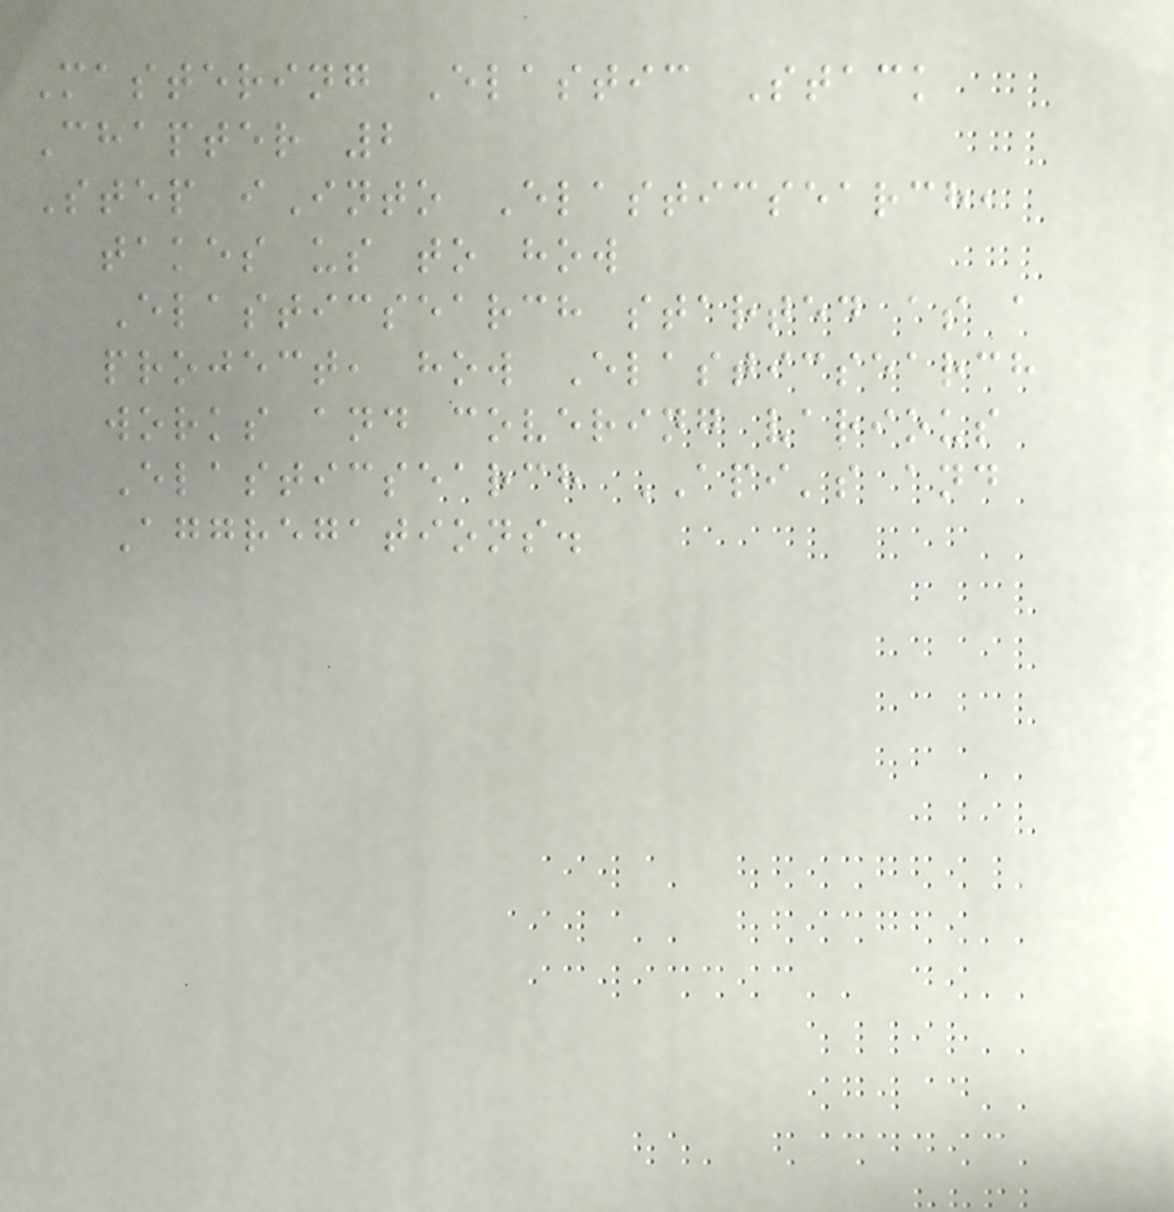Mastering Elastic Stack
Chapter 2
Step iInto Elasticsearch,
takes us to how
Elasticsearch started as a
project, how Elasticsearch
works and covering various
Elasticsearch API's and
Aggregations.
